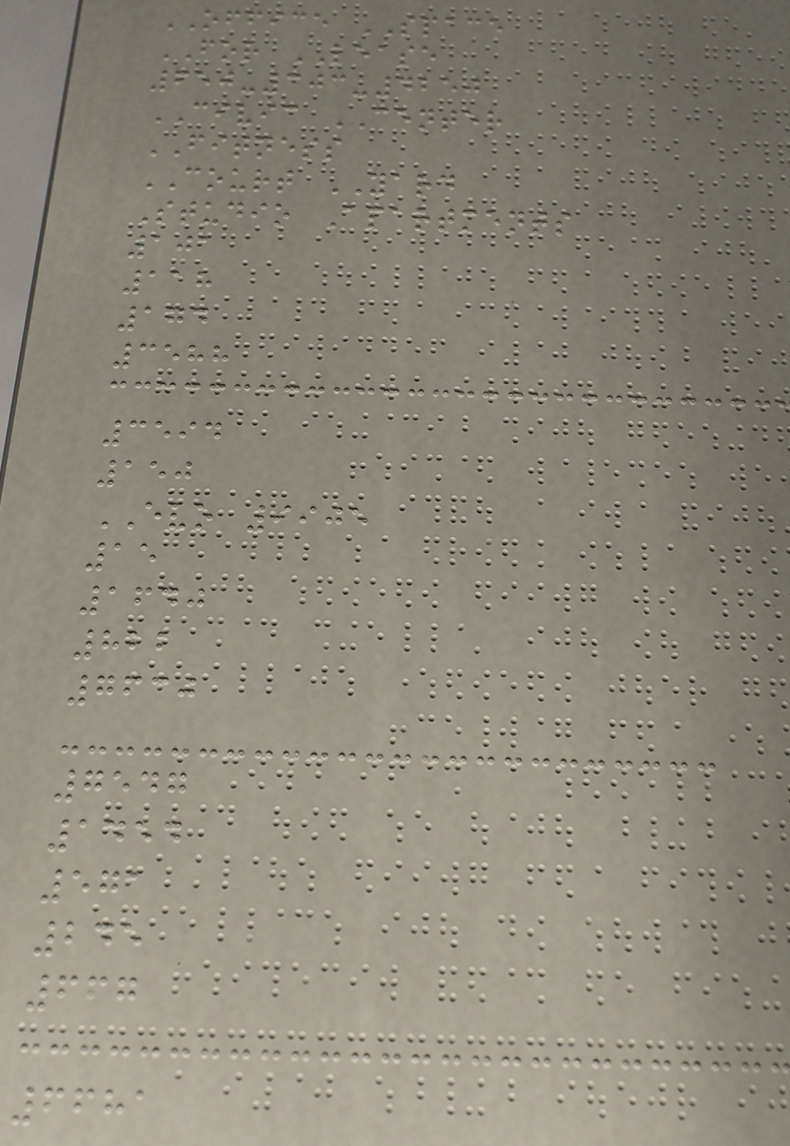OFFICE SPACE
FOR LEASE
650-303-4250
CIVIC CENTER
FITNESS
COURT YARD
Studio Apartments
101
118
174
3588
3594
150
EVO 9905
15
1640
822
7630
7547
1454
571
245
667
6681
